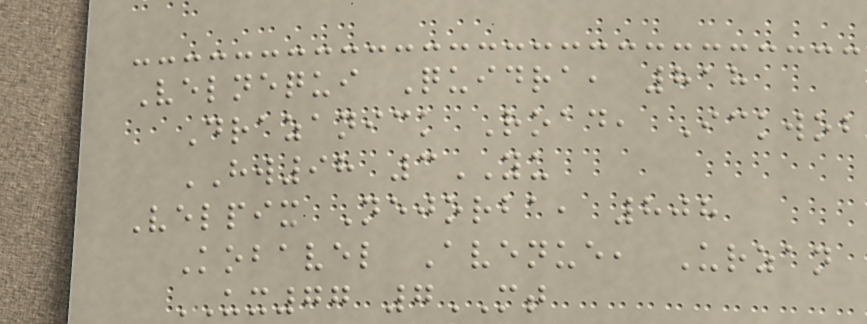Velnequi Quidra, 818
Drazanick Road, Ickwob
HW98 3YU
Velpix Nejorba, 808
Kobavel Avenue, Urzan
UX77 7MT
